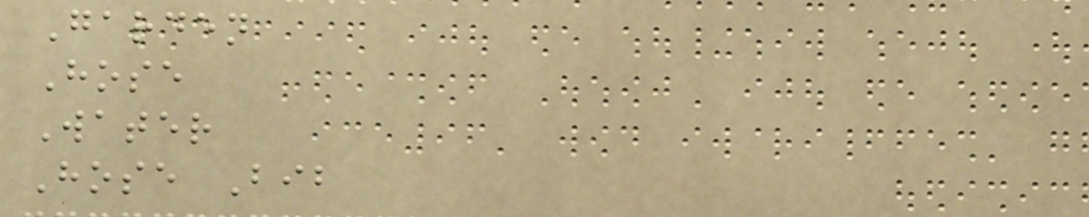Garden
Hose
Water
Hose Bib
